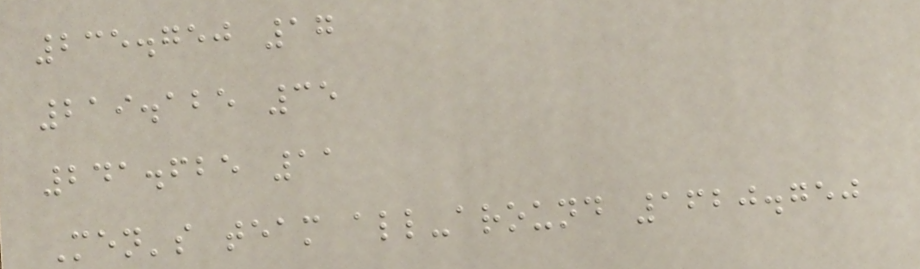235.750 17
219.125 35
241.625 11
Men's team all-around 1620.750
